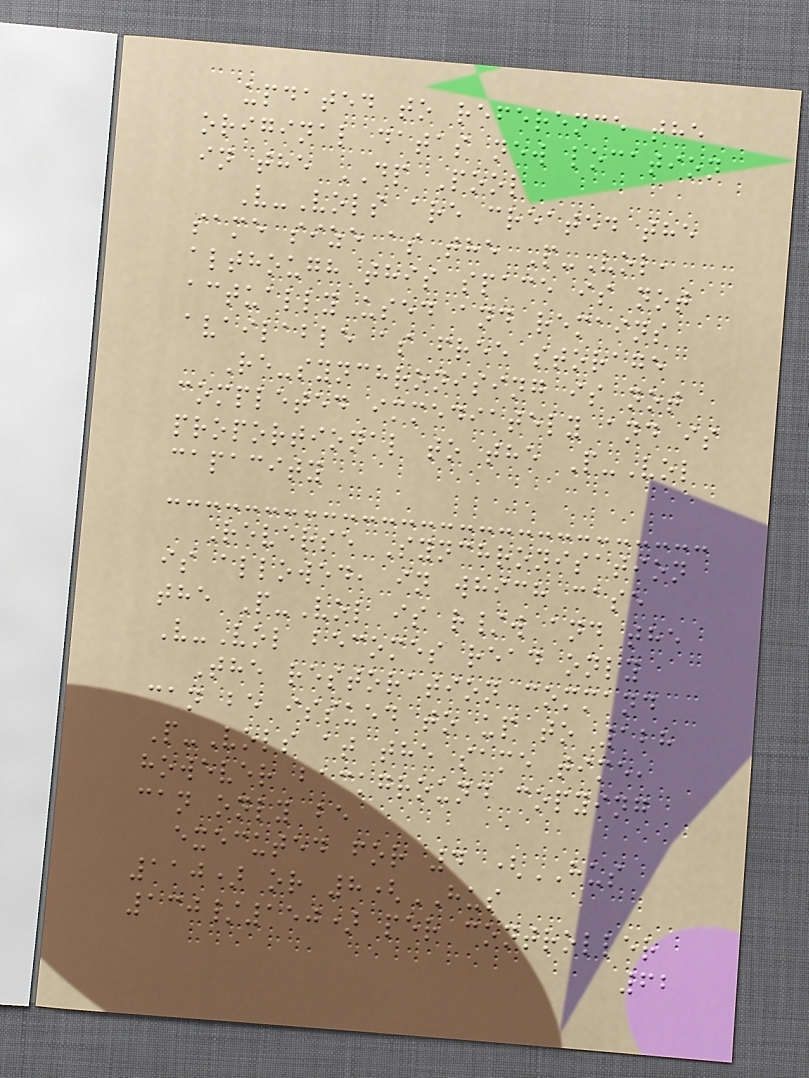updated to reference the
original datas new location
in the DP Pool
V-Vols are created the
same size as the P-Vol,
although this space is not
actually used and remains
available as free storage
Re-synchronising is not
completed immediately and is
proportional to the P-Vol
capacity
Reverse Synchronisation
is allowed, in which case
the P-Vol is r/w and the
V-Vol becomes read only
The restoration command
can be issued to up to 128
P-Vols at the same time,
however background copying
can only be
executed for 4 (HUS
110) or 8(HUS
130/150) per controller
62
